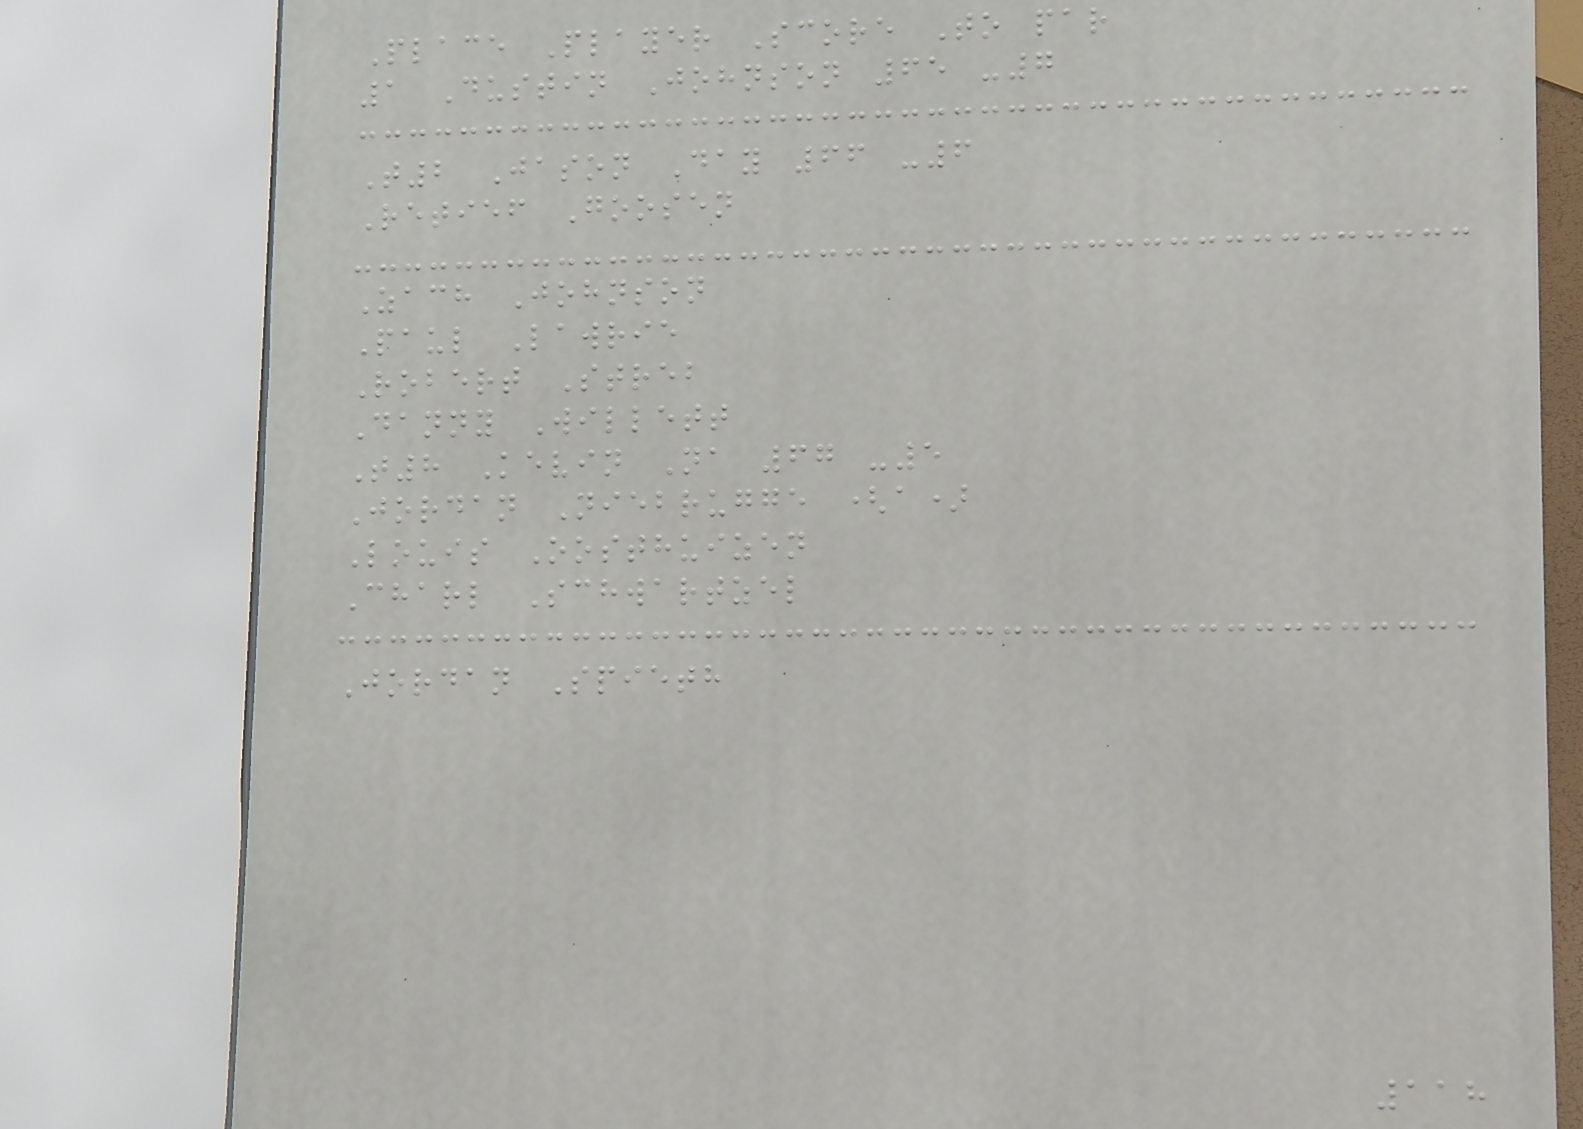Place Player Score To par
1 Dustin Johnson 65 -7
T2 Jason Day 66 -6
Retief Goosen
Zach Johnson
Paul Lawrie
Robert Streb
Danny Willett
T8 Kevin Na 67 -5
Jordan Niebrugge (a)
Louis Oosthuizen
Charl Schwartzel
Jordan Spieth
118
